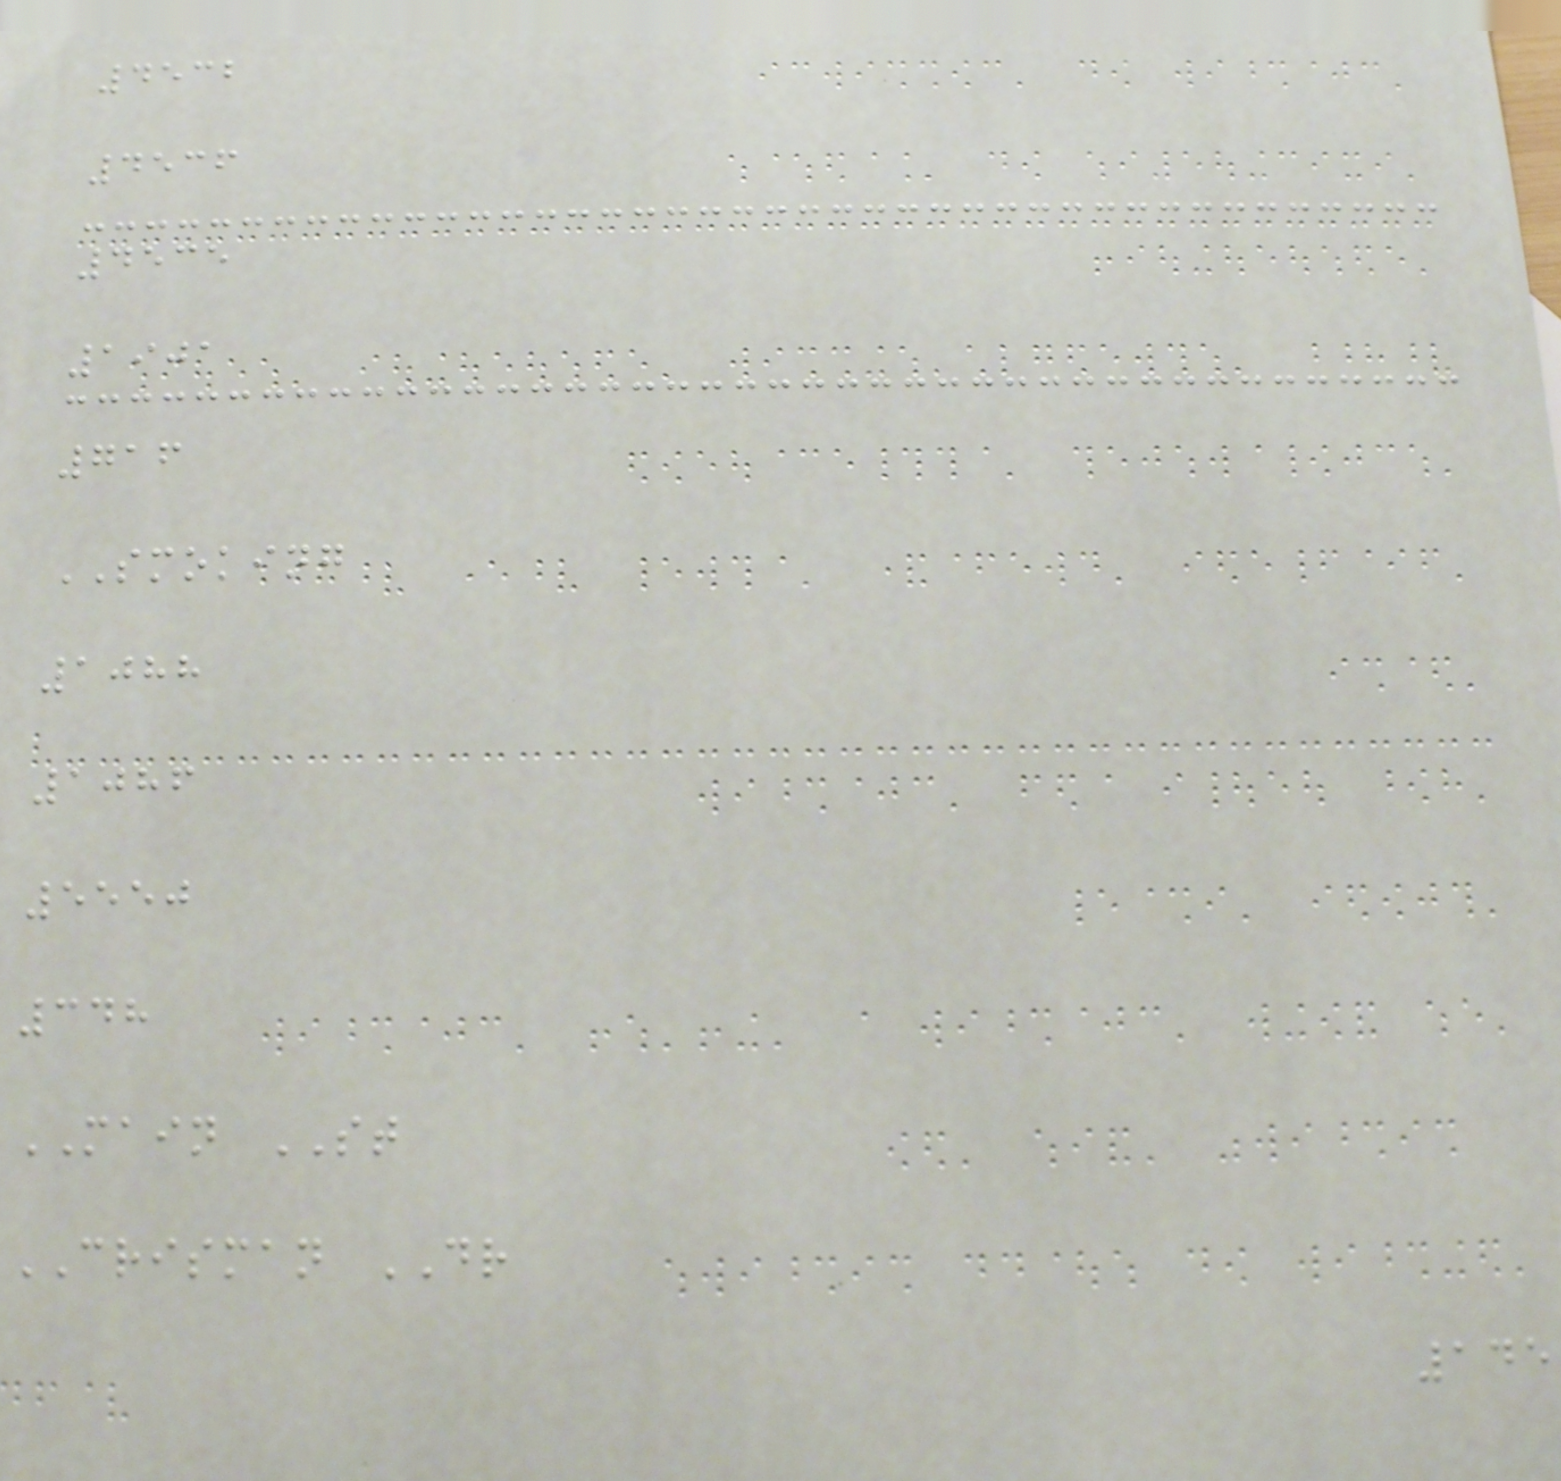4532
4536
4535
1901
716
SMOKING
1088
1086
5550
348
MAIN ST
CRISMAN DR
145
